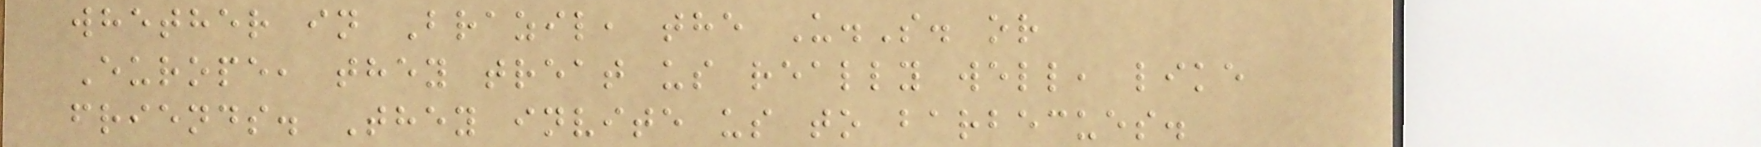whether in Brazil, the U.S. or
Europe, they treat us really well, like
friends. They invite us to barbecues.
